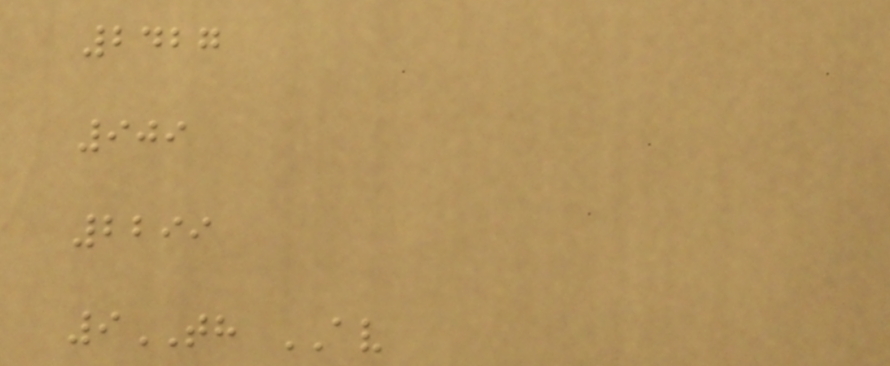2427
909
2299
9TH AV
